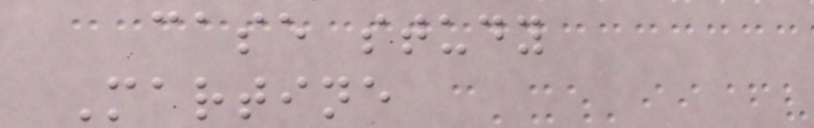case study
Martine
